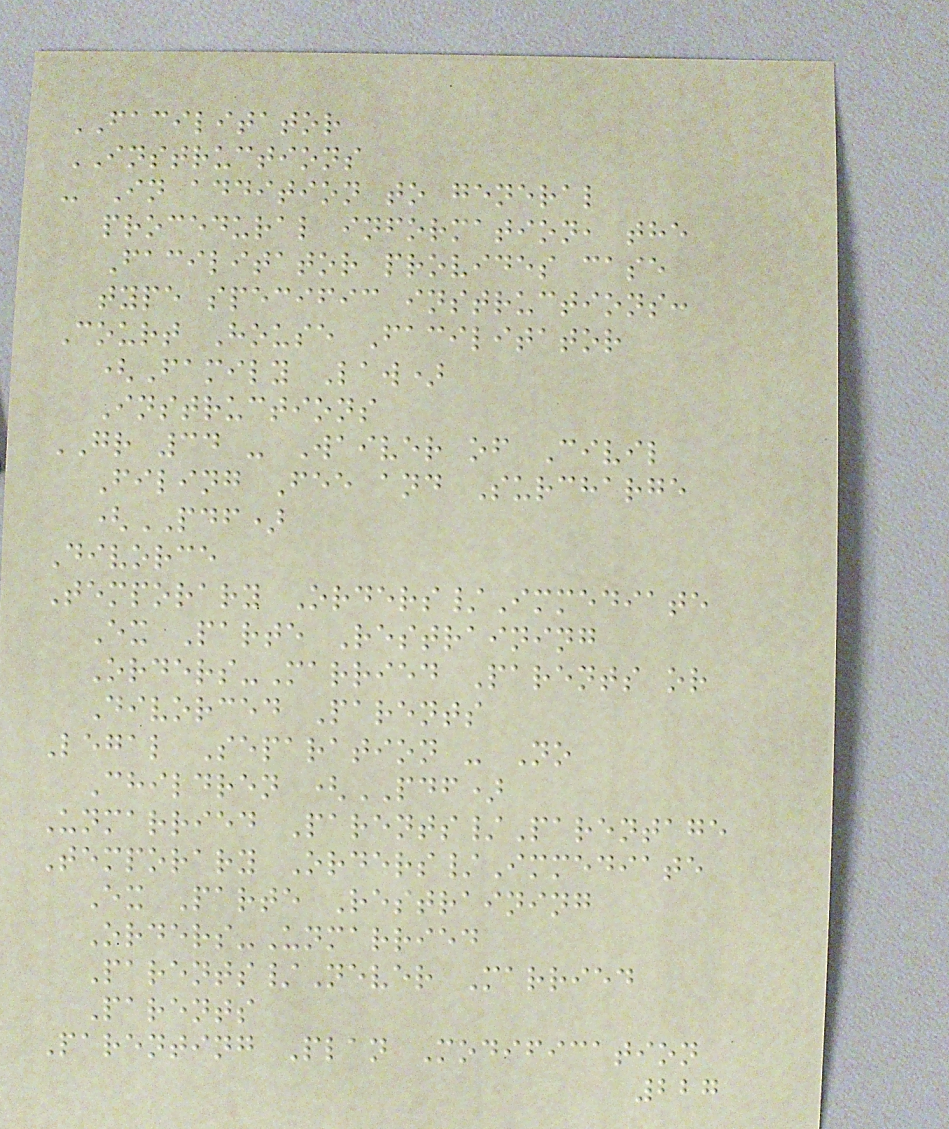FACILITATOR
INSTRUCTIONS
- In addition to general
procedural information, the
Facilitator provides case
type specific instructions:
Court House Facilitator
(Family Law)
Instructions
GR 34 - Waiver of Civil
Filing Fee and Surcharge
(PDF)
Divorce
Temporary Orders/Immediate
Ex Parte Restraining
Orders-Married Parents or
Divorced Parents
Legal Separation - No
Children (PDF)
Unmarried Parents/Parentage
Temporary Orders/Immediate
Ex Parte Restraining
Orders-Unmarried
Parents/Never Married
Parents
Parenting Plan Modification
227
